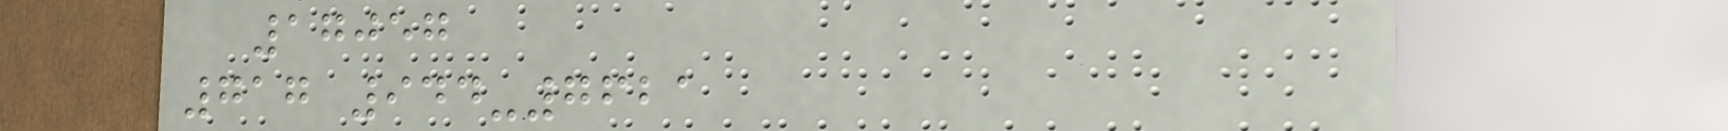17057
717 944-7621
